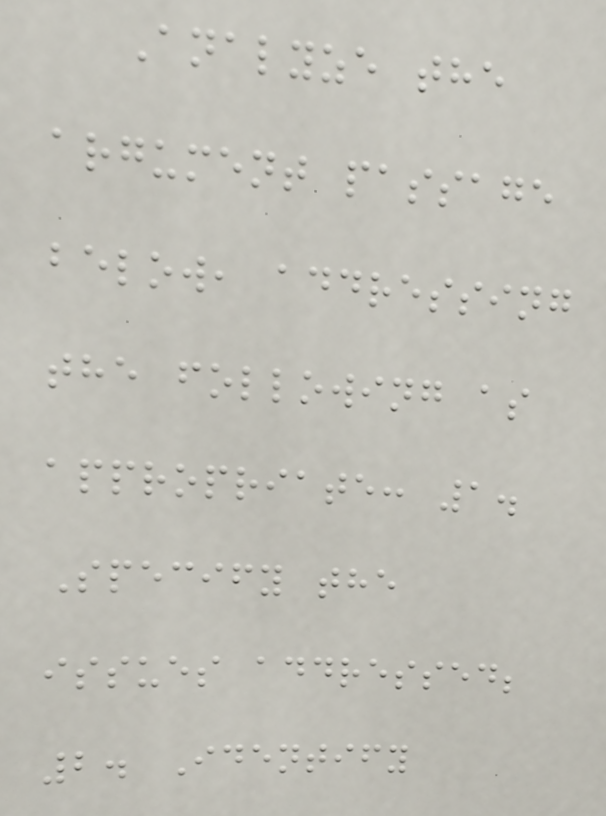Analyze the
argument passage
below, addressing
the following as
appropriate: 1.
Specify the
issues addressed;
2. Identify
